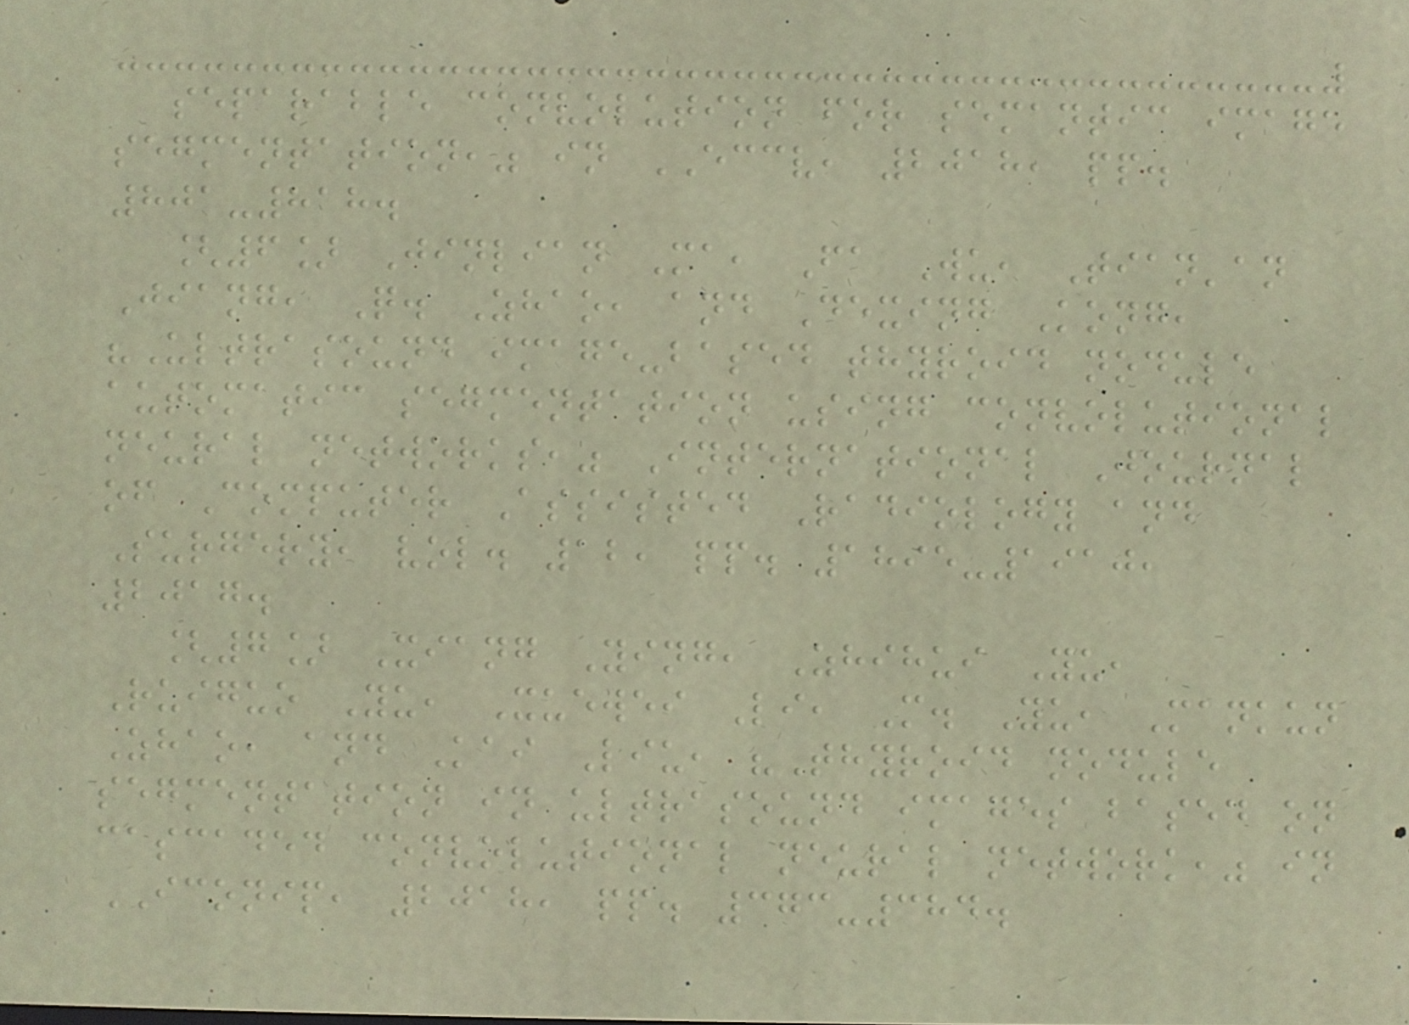separable convolution for semantic image
segmentation," in ECCV, 2018, pp.
801-818.
[6] Jinlian Ma, Fa Wu, Tian'an
Jiang, Q. Zhao, and Dexing Kong,
"Ultrasound image-based thyroid nodule
automatic segmentation using convolutional
neural networks," International Journal
of Computer Assisted Radiology and
Surgery, vol. 12, pp. 1895-1910,
2017.
[7] Xiang Ying, Zhihui Yu,
Ruiguo Yu, Xuewei Li, M. Yu, Mankun
Zhao, and Kai Liu, "Thyroid nodule
segmentation in ultrasound images based on
cascaded convolutional neural network," in
ICONIP, 2018, pp. 373-384.
